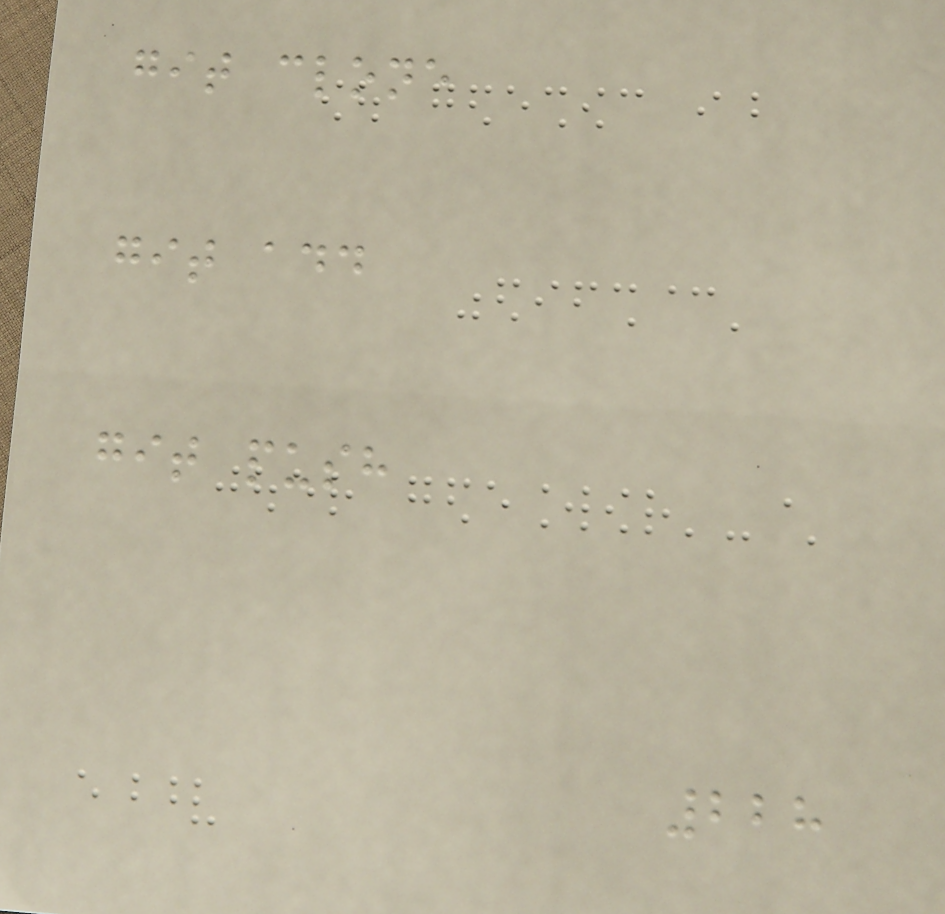git clone
git add
git push
228
